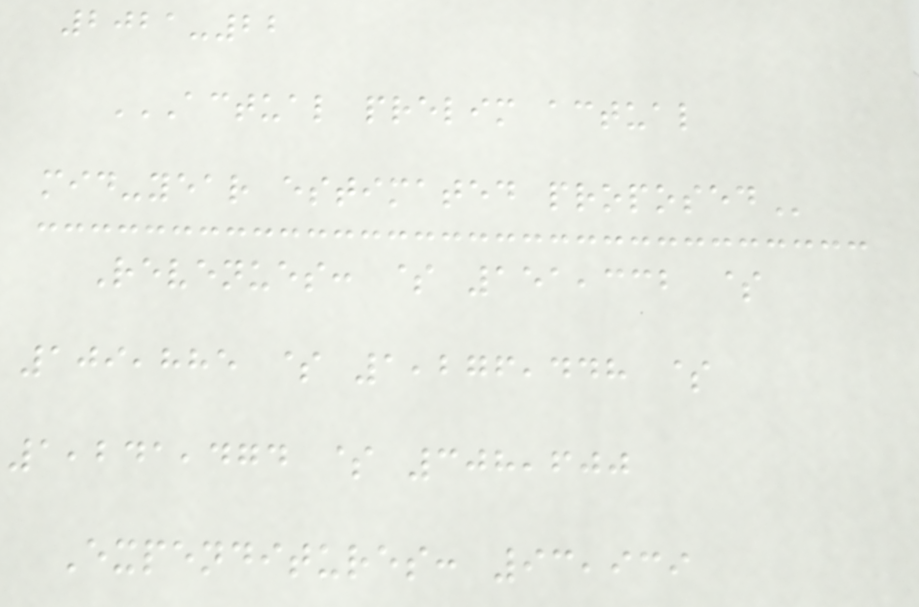2021-22
ACTUAL PRELIM ACTUAL
MID-YEAR ESTIMATED PROPOSED
Revenues: $ 151,332 $
109,885 $ 1,276,448 $
1,241,474 $ 308,600
Expenditures: 93,939
